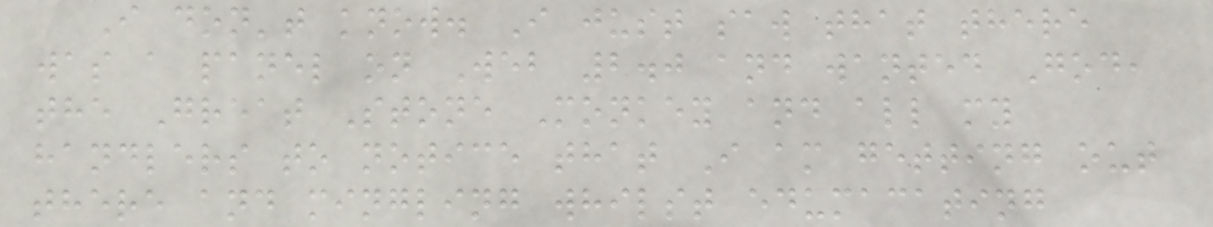I don't know. I just saw that there
was a panel on Web 2.0 and wanted God,
the Great Stone Monkey and all my
handlers to notice that I am getting out
there and mingling whilst edumacating
